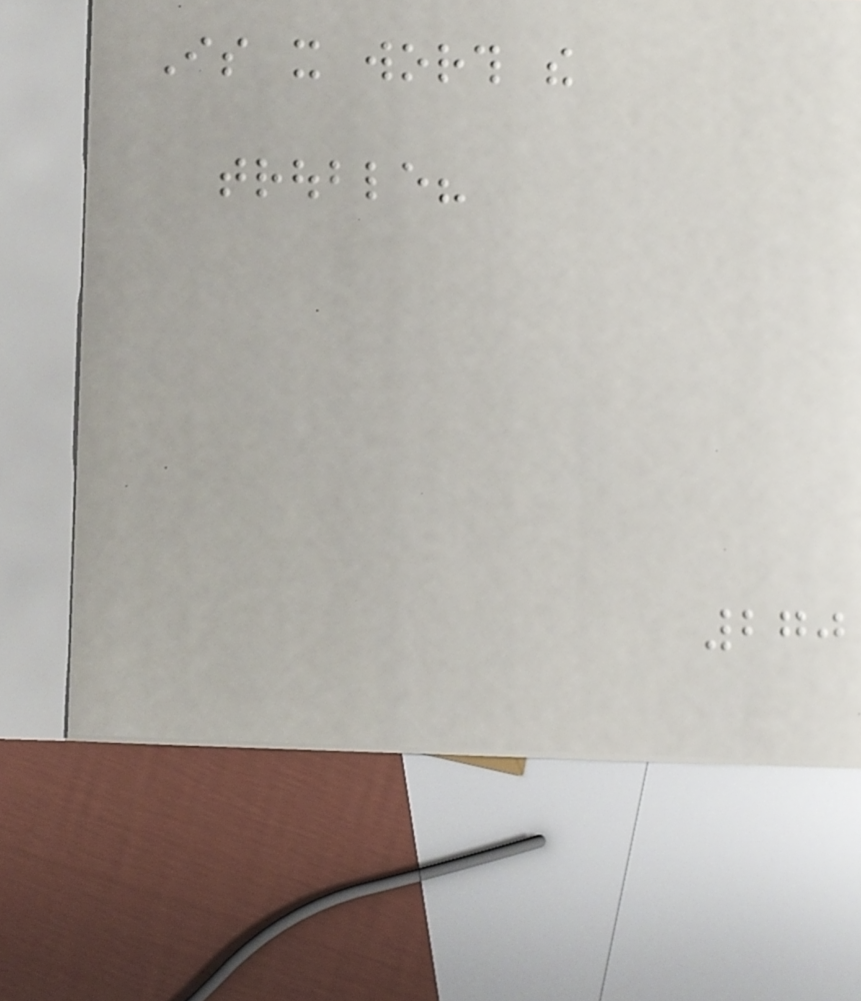Is it worth the
trouble?
270
